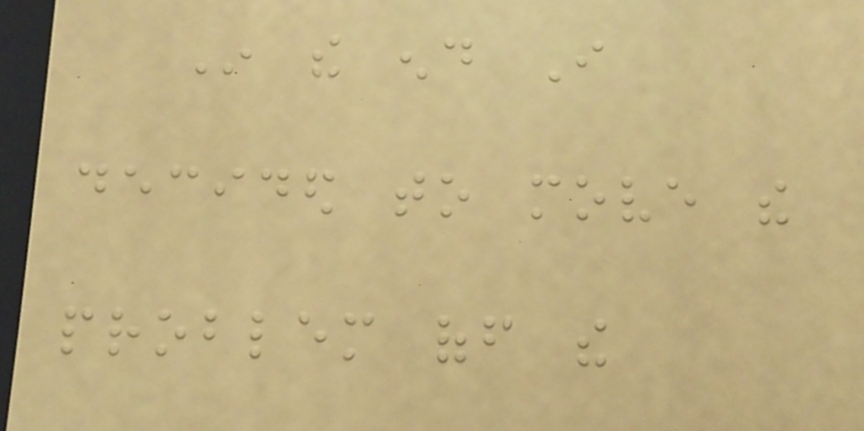In the end I
decided to move the
problem off the
